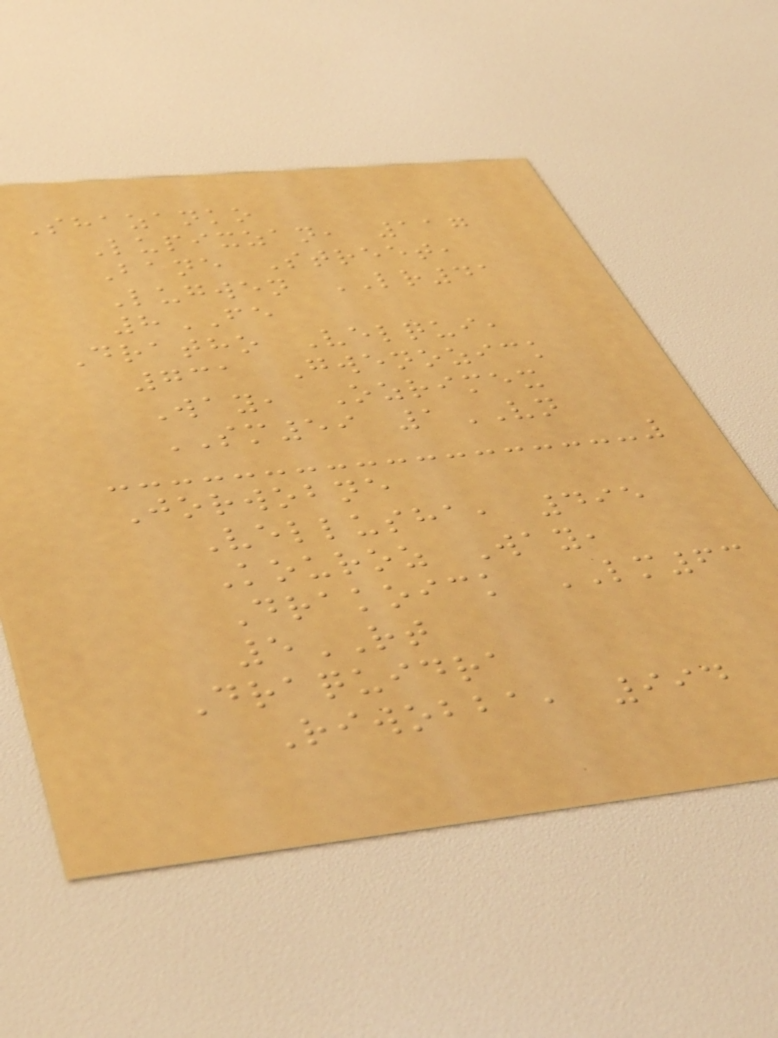Shazanko
Lupixzan, 117
Bane Street,
Lugwen LR41
8FE
Dratho Velqui,
731 Gwenozick
Way, Ozrimex
SM59 1VN
Jorwobne
Vellusha, 495
Kouroz Way,
Drakoick LM63
5RT
Draquidra
Riwobba, 994
